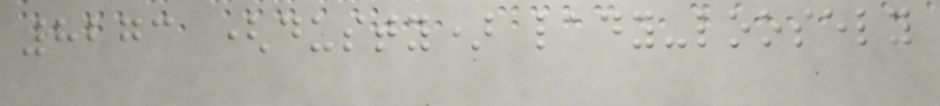8273 (dusty) lady-loosely
